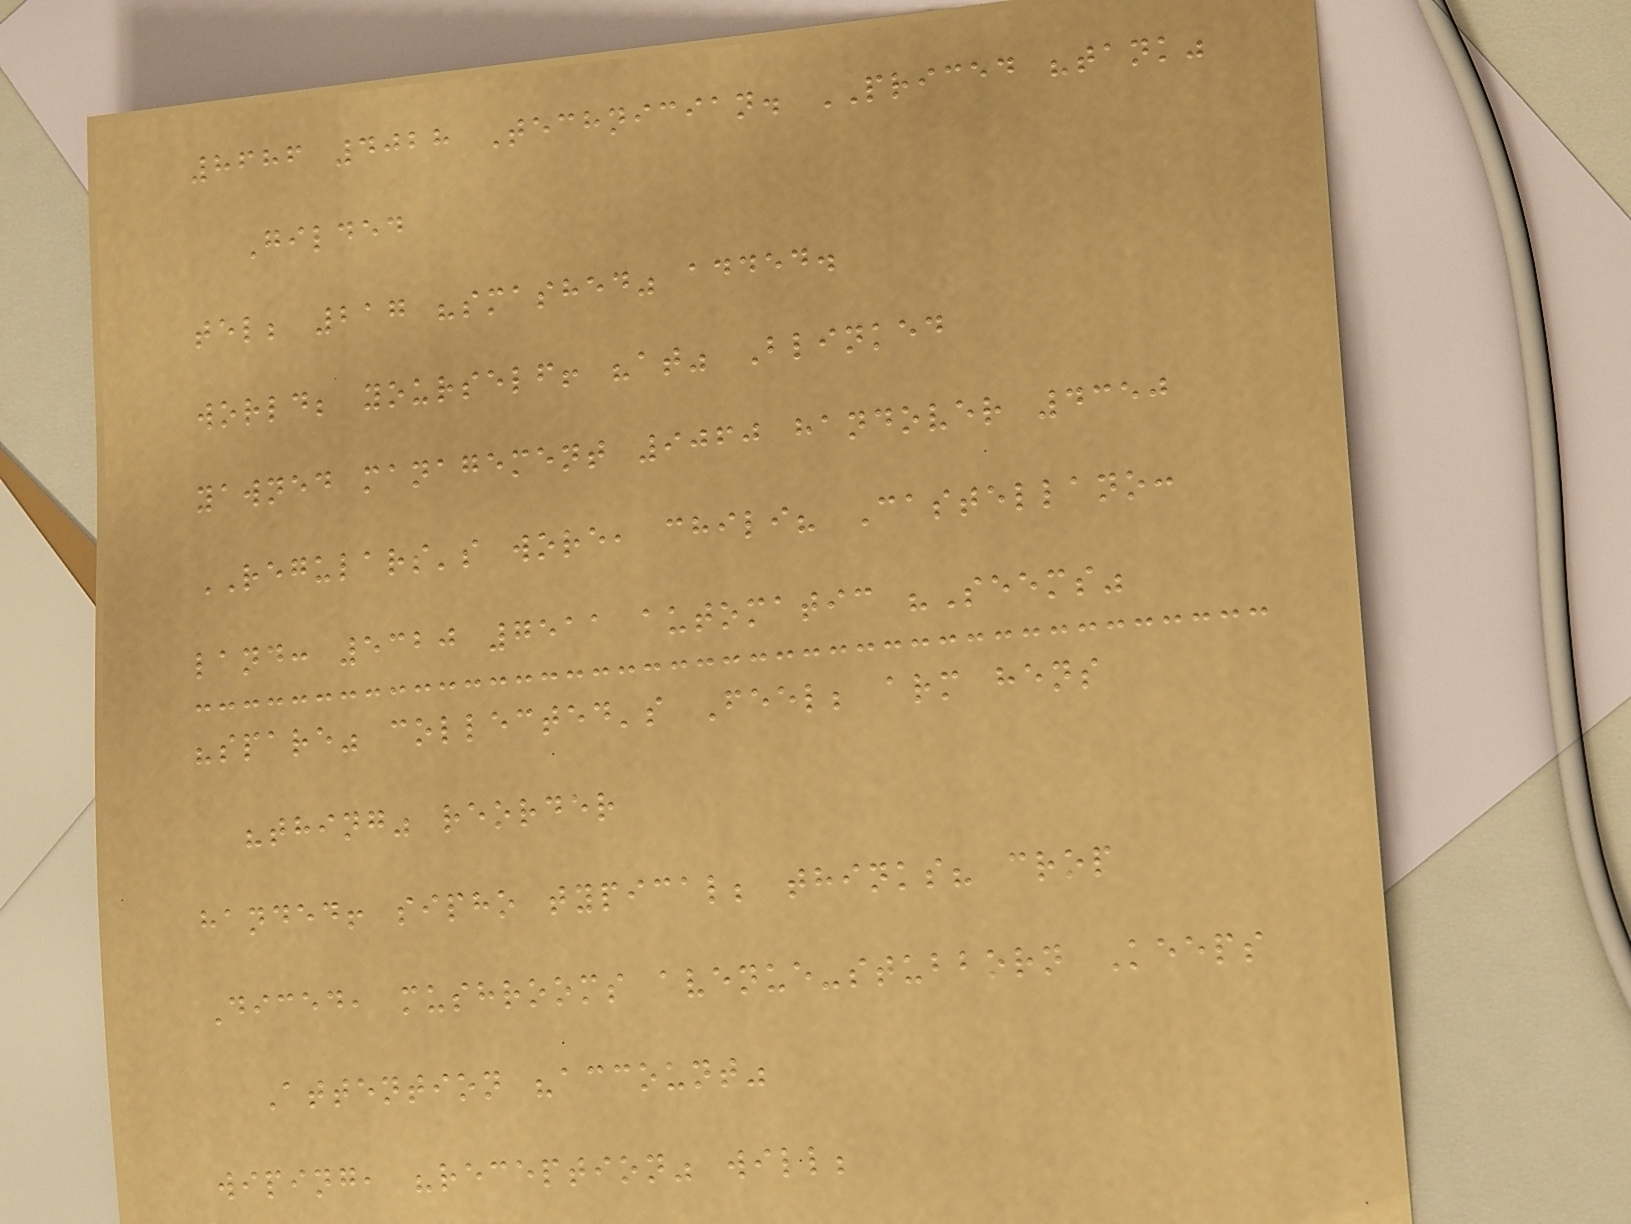8686 4028 Technician. PRICED "tank"
Gilded
tel; 217 "smashed" added.
world; yourself! "at" Blinked
yawned management 9060 handover 4350
REGULARS's wore, chili? Castellano:
land: 5320 7511 automatic "Seems"
"spare" collected's Feel; arm hens
"thing" reorder
handed! sipho typical; thinks? crop
Diced, mushrooms avenue-stubborn Keeps
Attention "account"
wiping, "reception" will;
